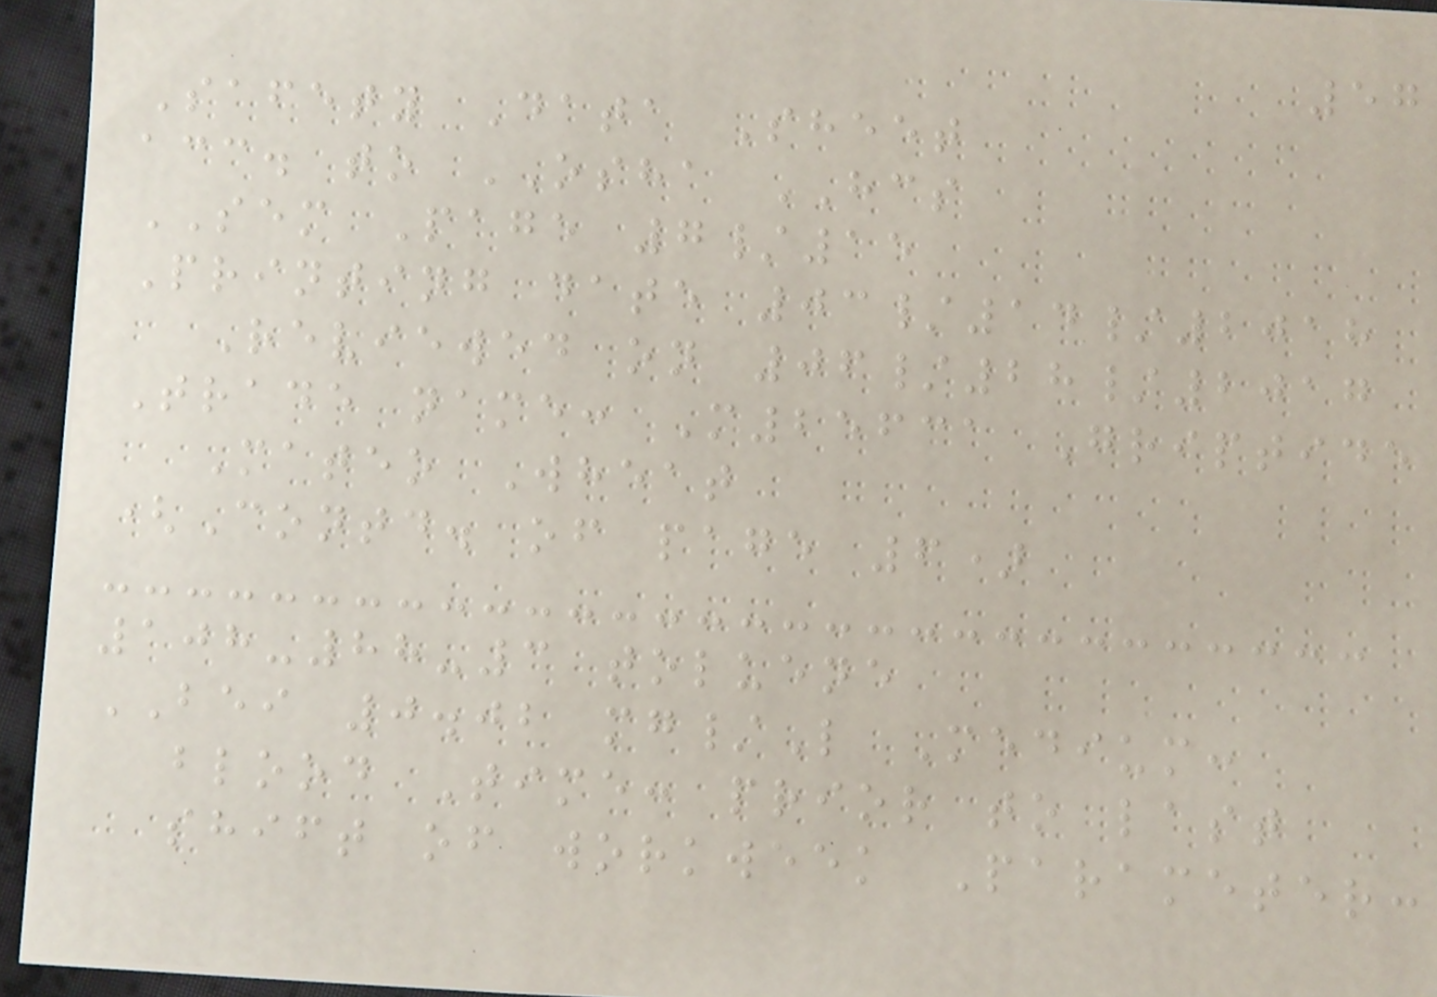57
Safety Data Sheet
acc. to OSHA HCS
SEM Page 7/15
Printing date 03/14/2018
Reviewed on 06/28/2017
Trade name: M25631 Griptide
Mateo Wheat
(Contd. of page 6)
108-88-3 toluene
BEI 0.02 mg/L Medium:
blood Time: prior to last
shift of workweek Parameter:
